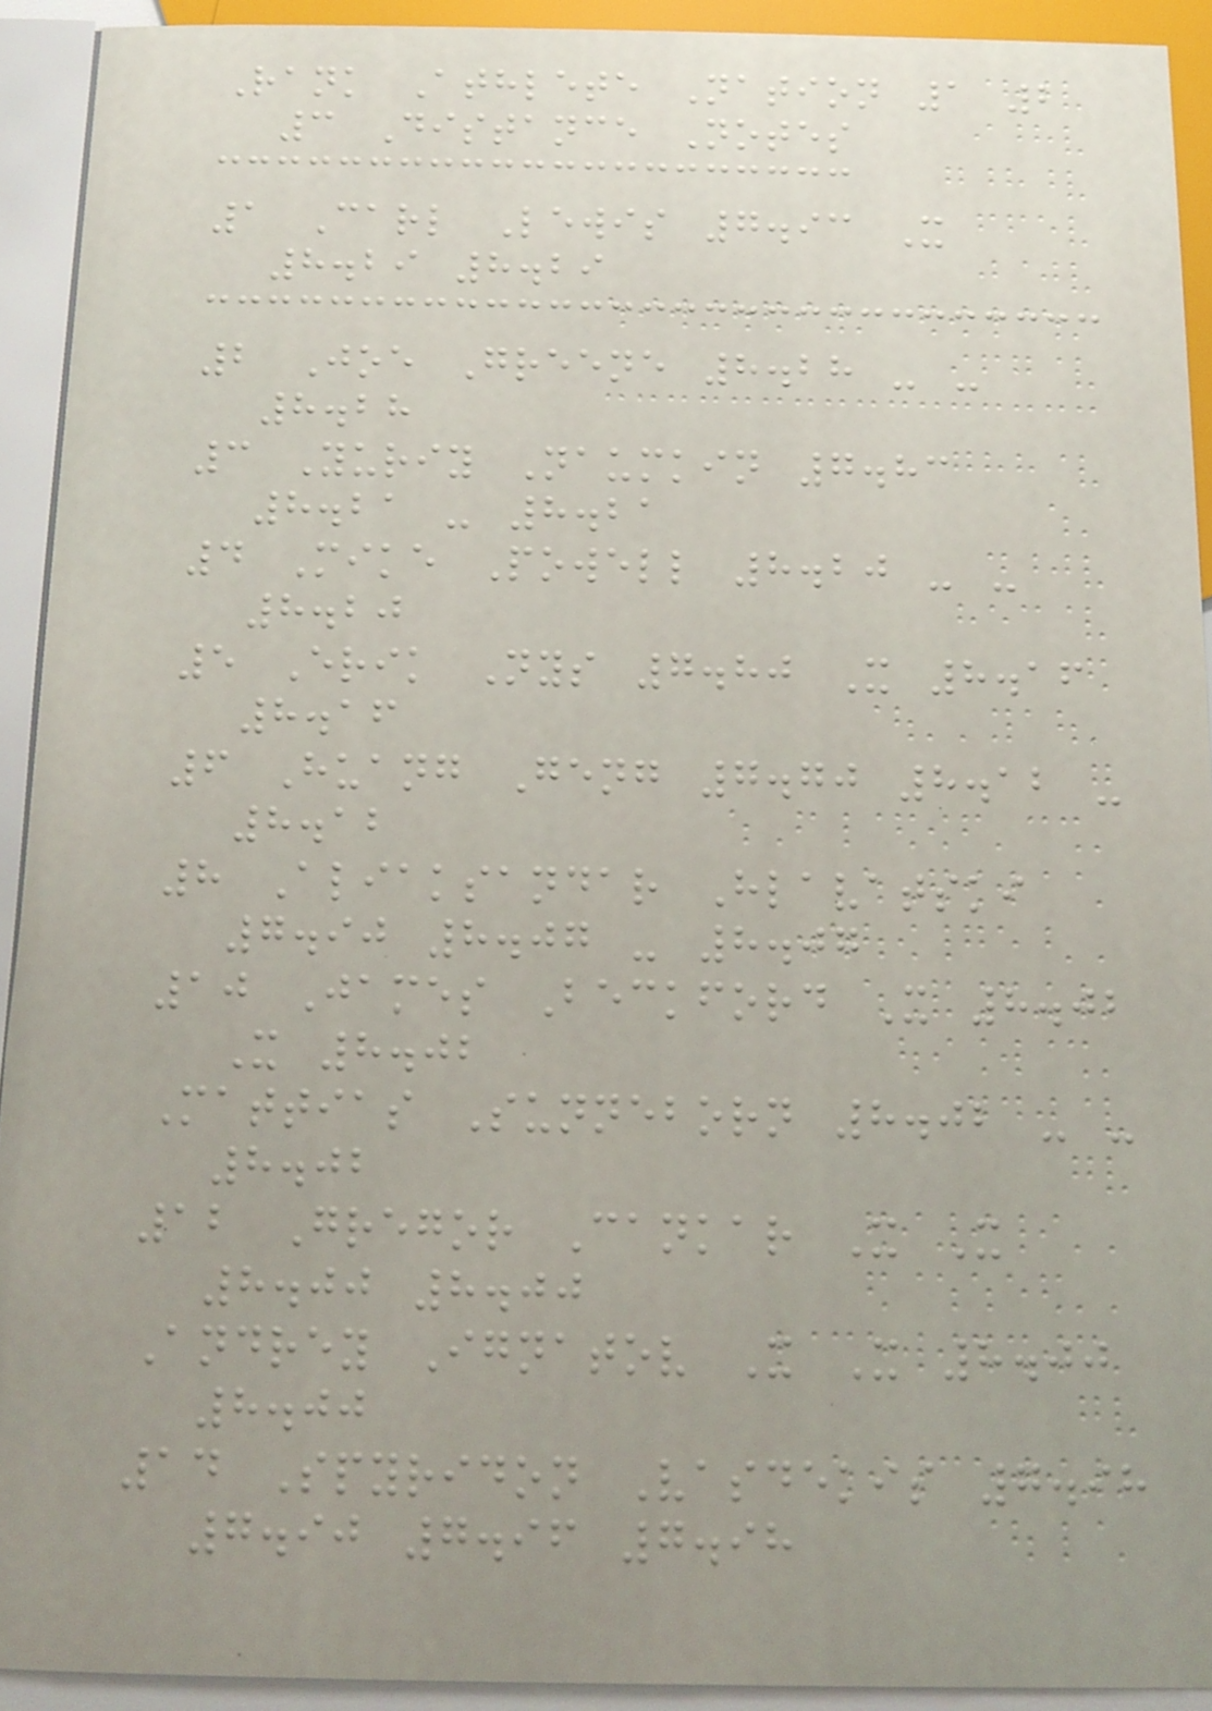Rank Athlete Nation 1 2
3 Distance Notes
1 Carl Lewis 7.93 X
8.29 8.29
2 Joe Greene 8.28 - -
8.28
3 Yuriy Naumkin 7.83
8.21 - 8.21
4 Mike Powell 8.20 - -
8.20
5 Erik Nys 7.80 X 8.16
8.16
6 Huang Geng 7.70 8.12 -
8.12
8 Aliaksandar Hlavatski
7.90 8.07 - 8.07
10 James Beckford X 8.02
X 8.02
Mattias Sunneborn 8.02 - -
8.02
12 Gregor Cankar X X
8.00 8.00
Andrey Ignatov X X 8.00
8.00
14 Spyridon Vasdekis 7.98
7.90 7.96 7.98
